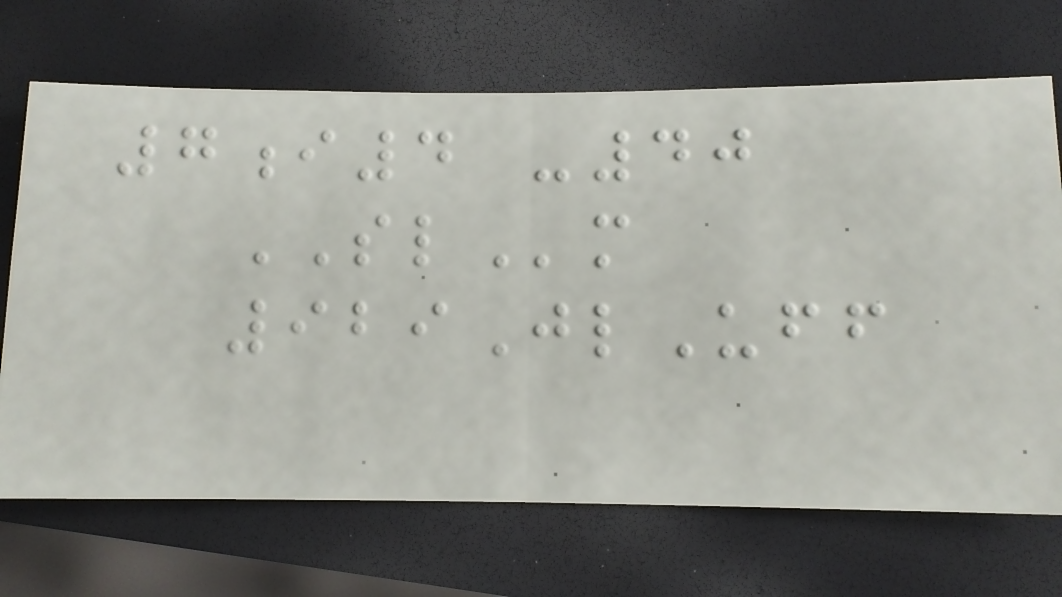7i4 -40
SLm
929JlUff
